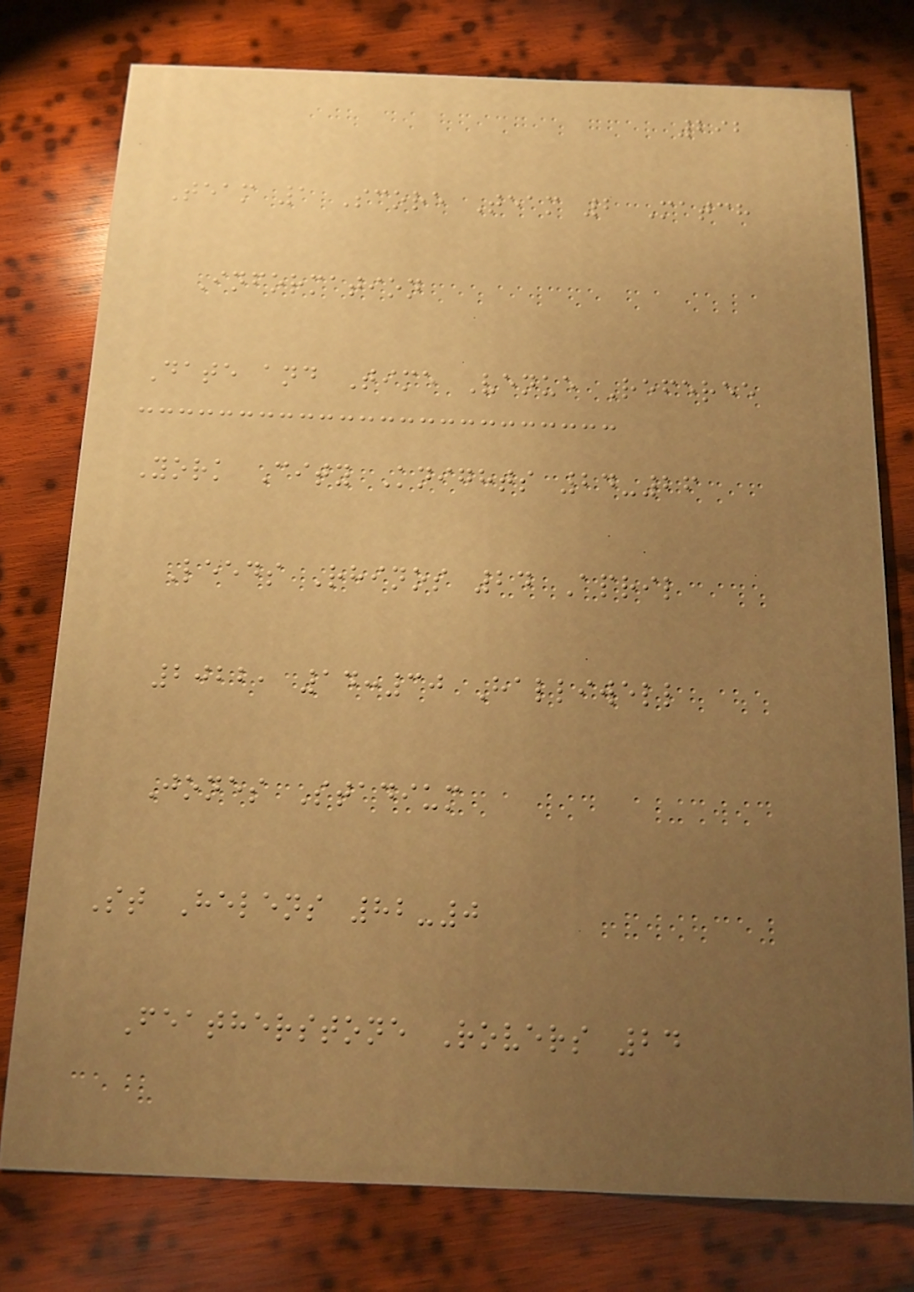292
Team 1 Score Team 2 Match
Information
Date and Time Venue Referee
York City Knights 24-26
Leeds Rhinos 24 April
2022, 14:30 Halliwell
Jones Stadium
St Helens 82-0
Featherstone Rovers 24
